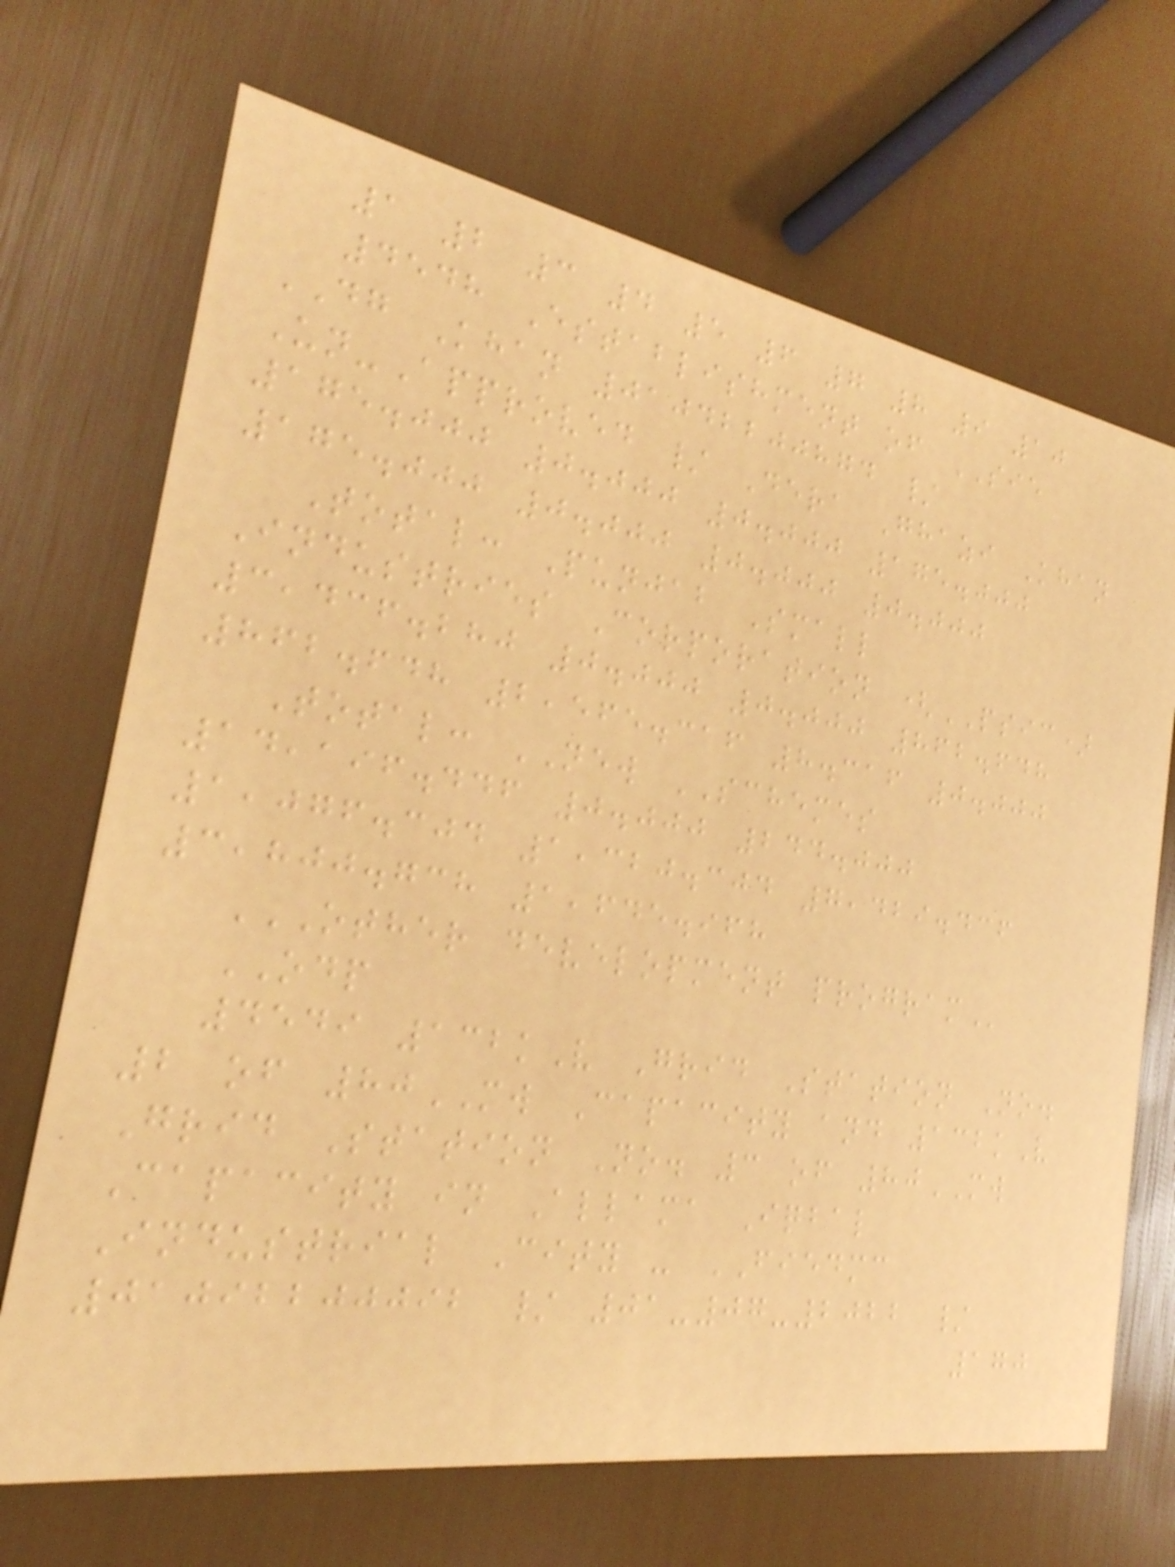1 2 3 4 5 6 7 8 9 10
4548 Establishment of SIE
DG Khan 01042200874 /
Un-Approved / Dera Ghazi Khan
175.000 0.000 0.000 175.000
175.000 0.000 0.000 0.000
Total: Punjab Small
Industries Corporation (PSIC)
3,436.280 0.000 0.000 862.648
862.648 2,565.316 8.316 0.000
Total: NEW SCHEMES
14,196.446 0.000 244.000
1,076.304 1,320.304 7,429.436
3,800.738 1,645.968
OTHER DEVELOPMENT PROGRAM
ODP
4549 132kV Grid Station No.
2 of 80MW Capacity and 132kV
Grid Station No. 3 of 80MW
Capacity in Allama Iqbal
Industrial City - FIEDMC
01092200092 / 01-07-2022 /
170
